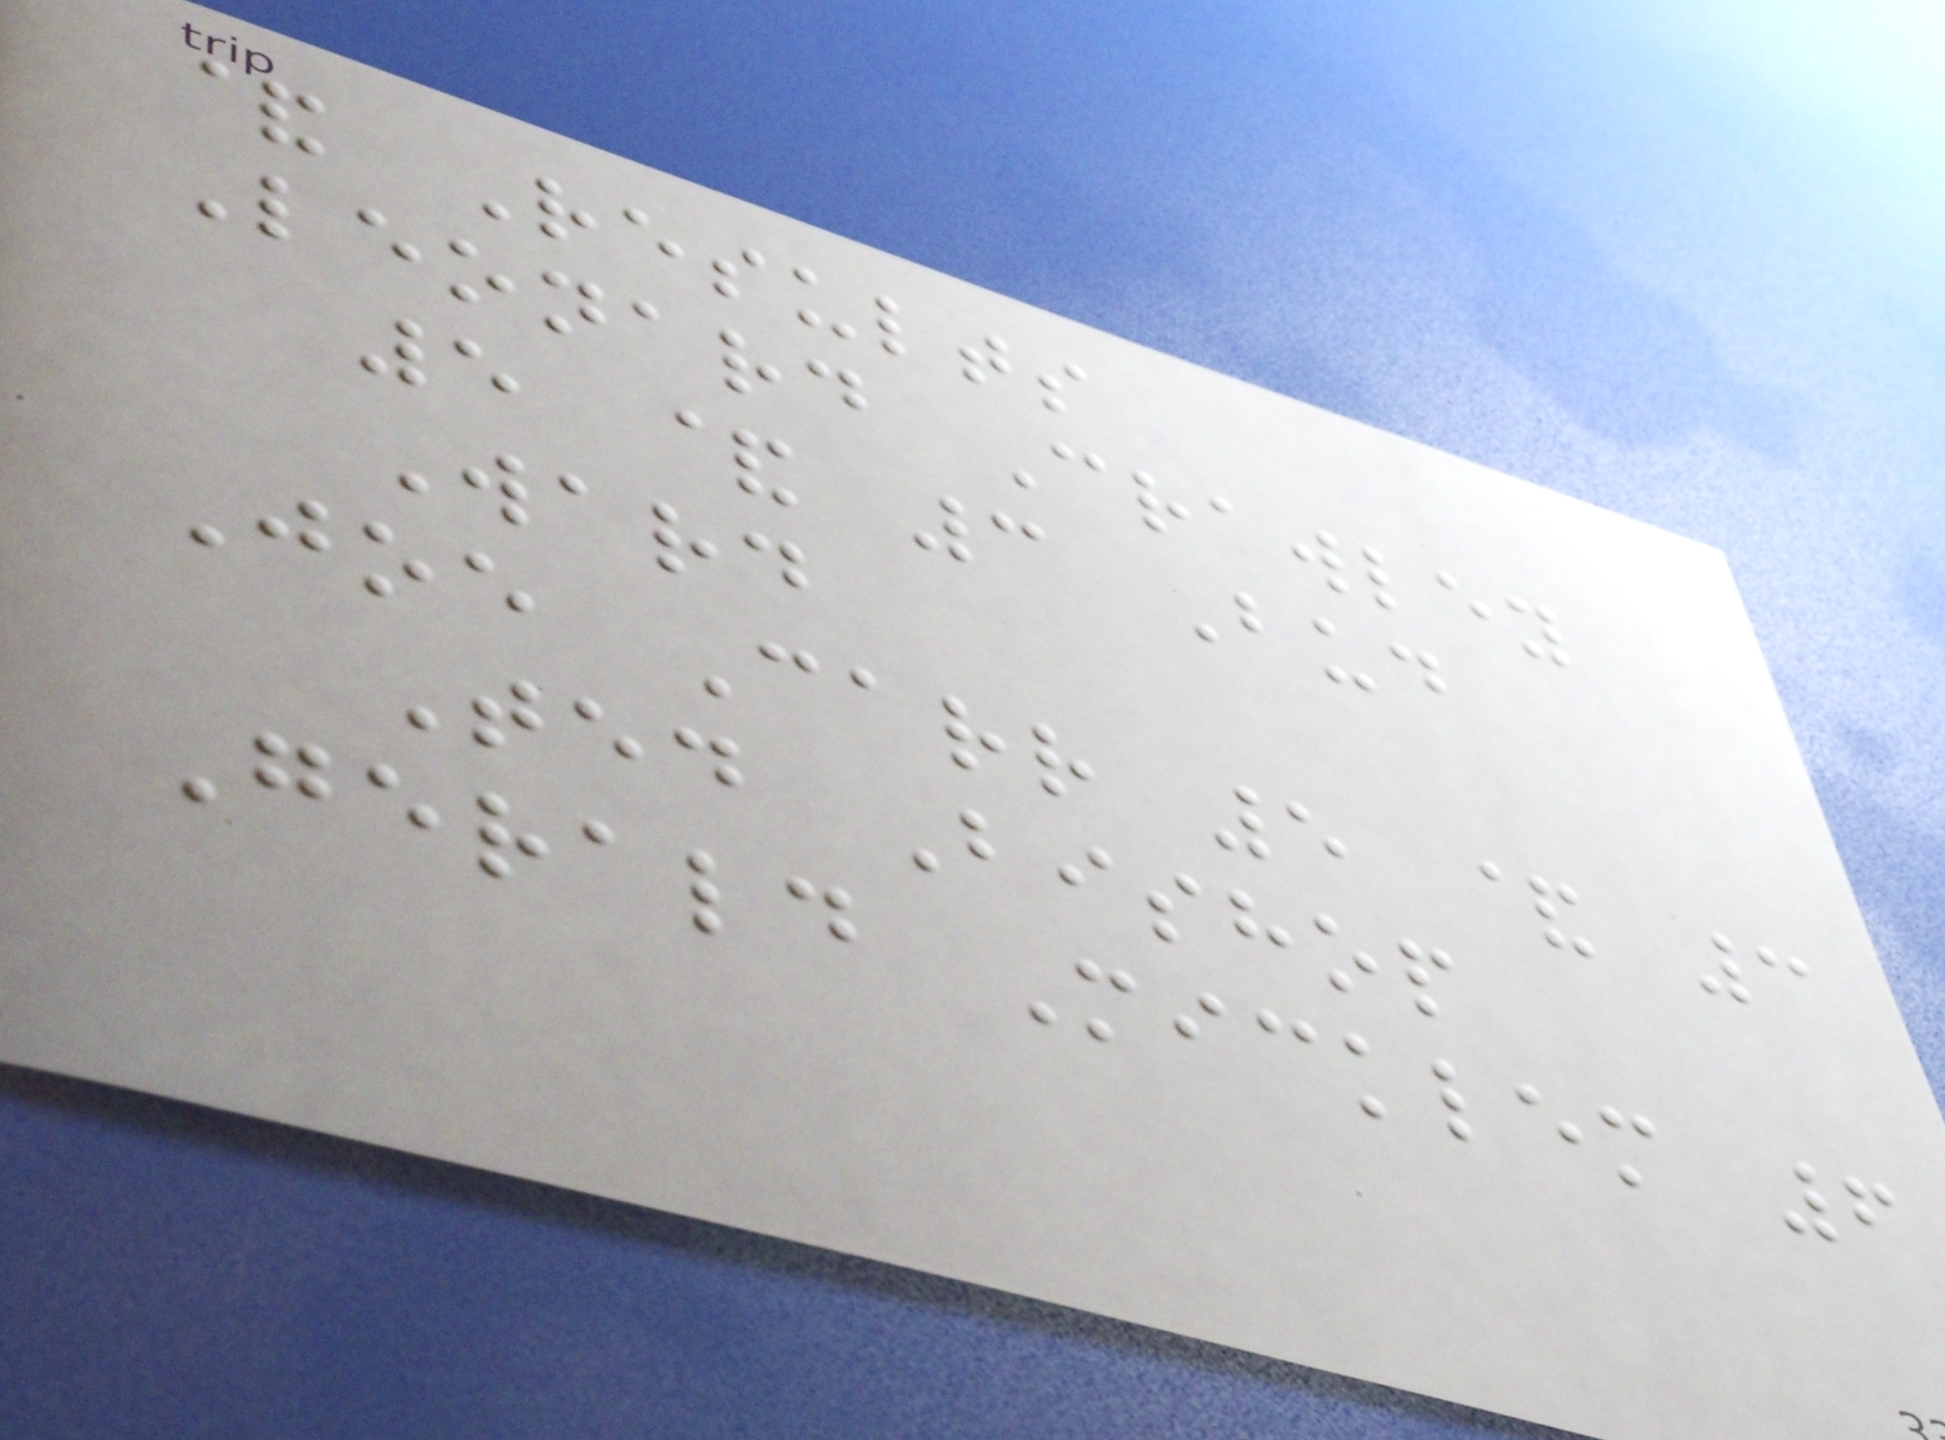& Results
Leonard Crawley
5 & 3 Bud
Ward
Joe Carr 5 & 3
Ted Bishop
Gerald Micklem 6
